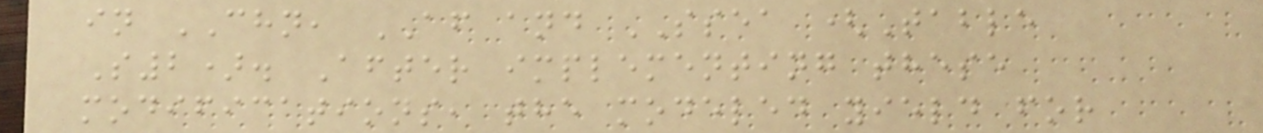in CHN, AF and SSEA (Table
S2). After implementing these
modifications, the modeled yield for
